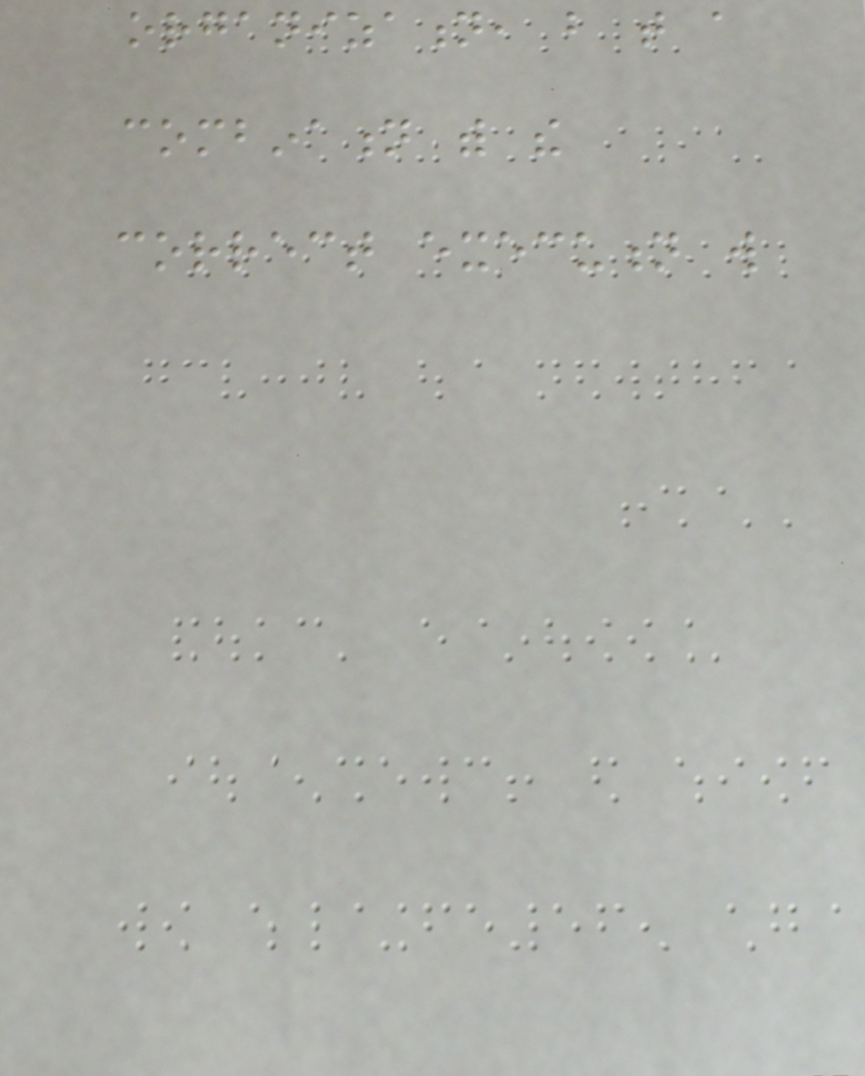organization, but that a
combination with the
correct execution will
